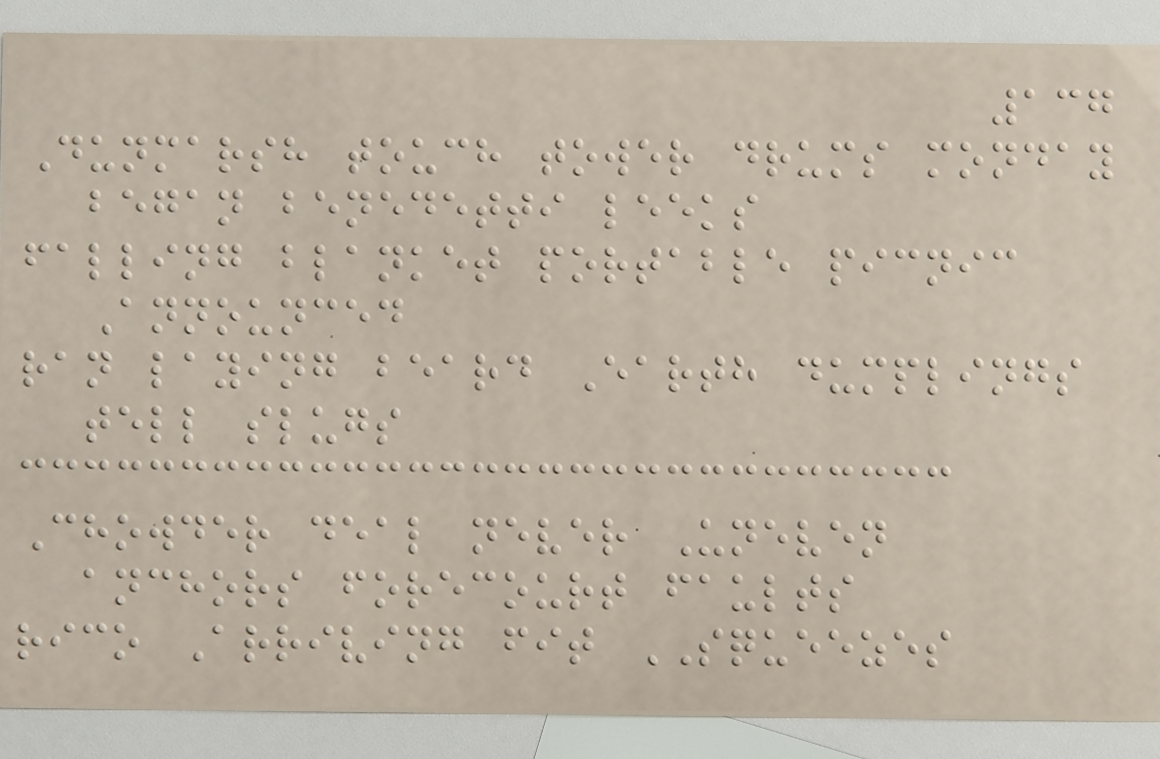137
Dunmarsh touch tower drums monday
began benedetti leeks
falling blanket portable picnic
Announced
ran laying beard Earth dumplings
tell slugs
Chowder deal never Uneven
anchors forecourt faults
rico Arriving fit SQUEEZES
